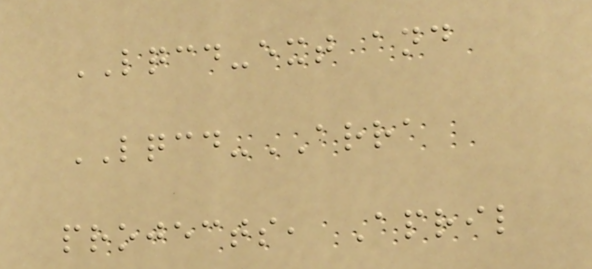LQCD-ext and
LQCD-ARRA
projects, April
